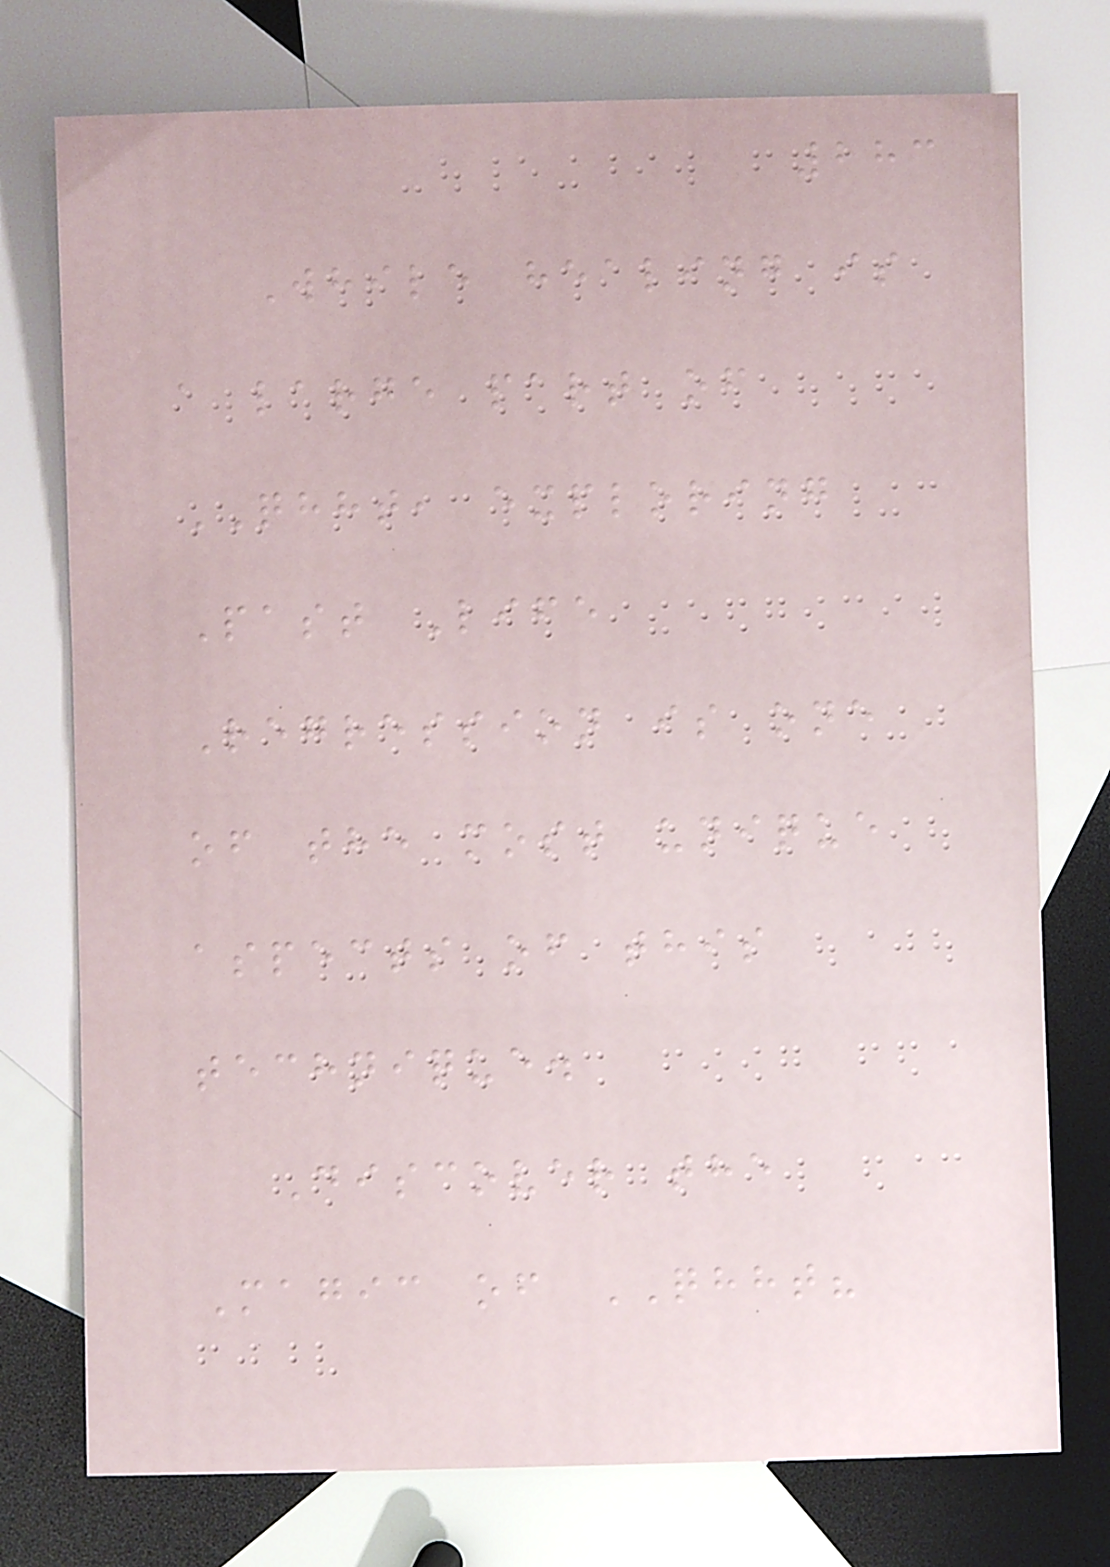283
While healing is
a large part of
QHHT, exploring
Past Life
Regression is one
of the most unique
aspects of this
technique.
Discover the
Magic of QHHT?
